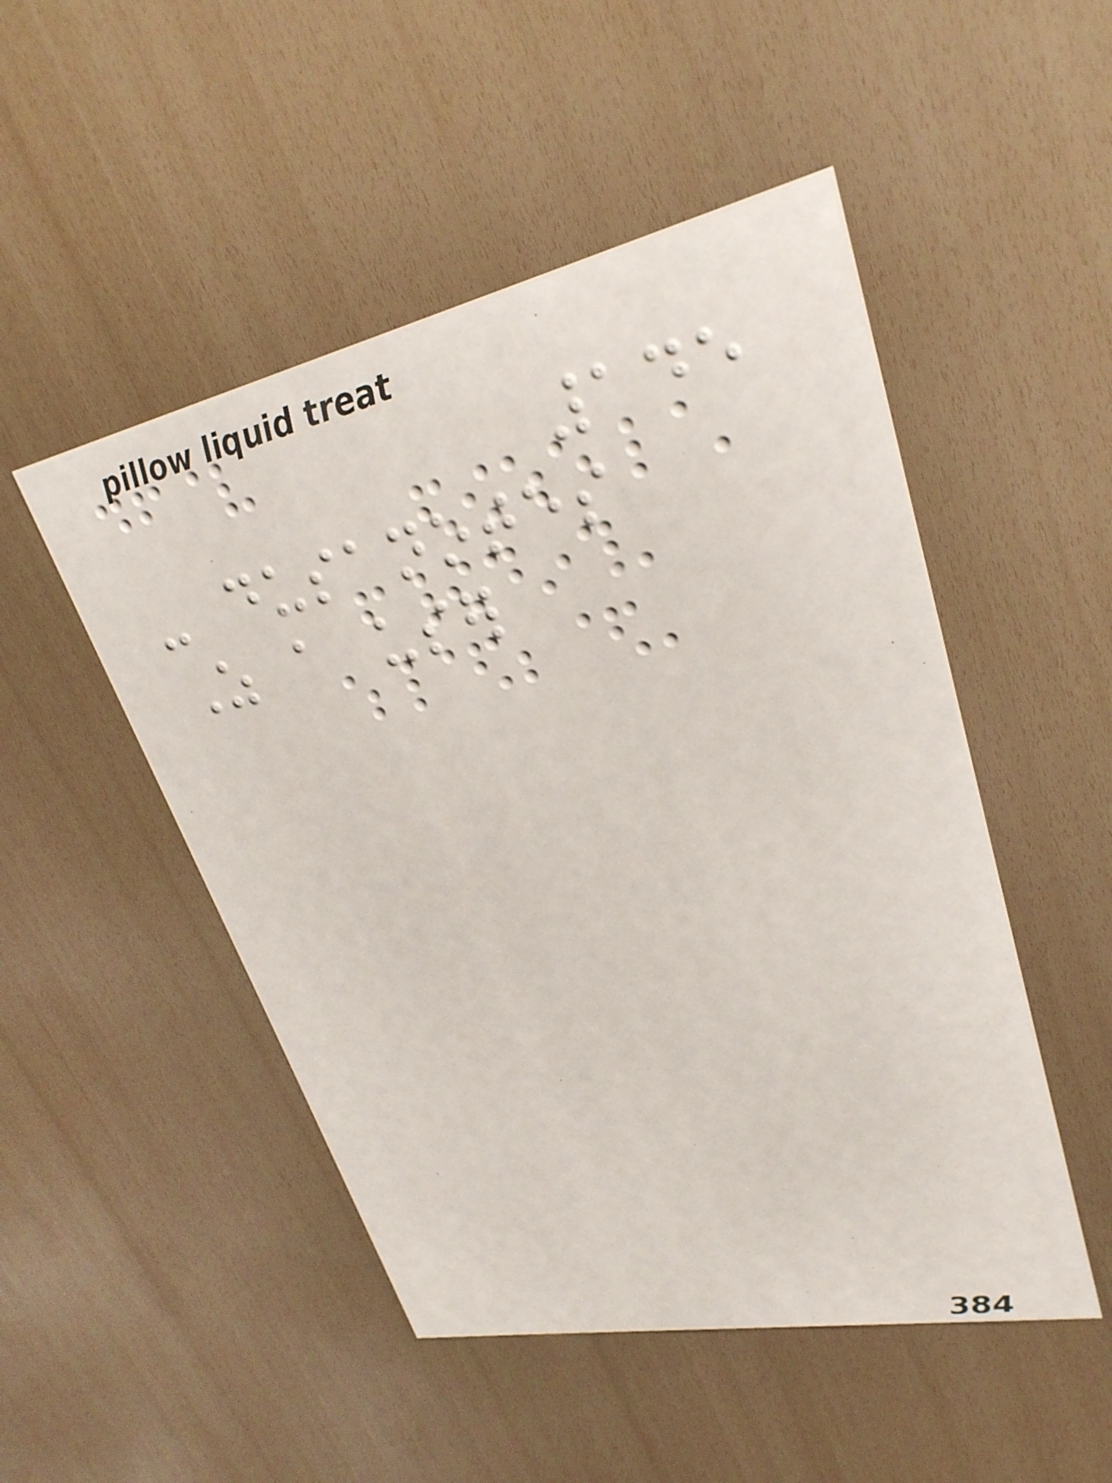145
- dusanotes
As a user
